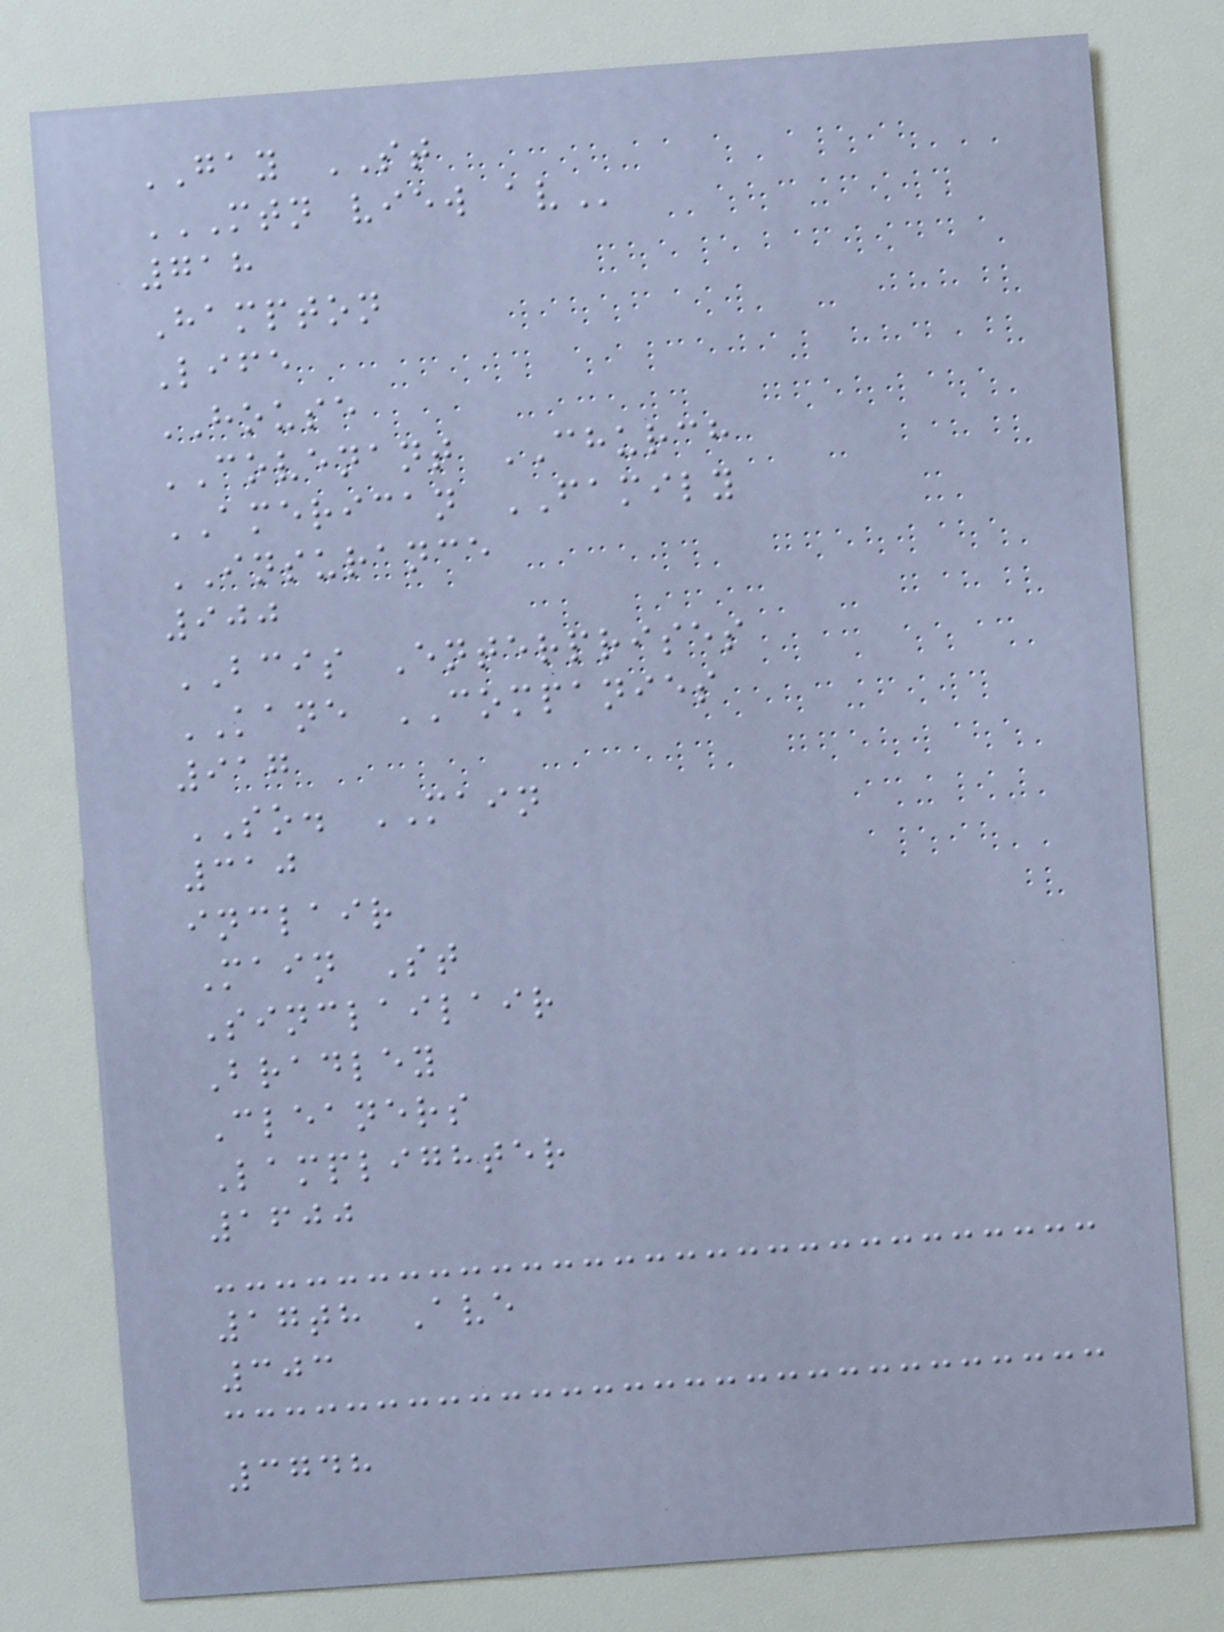GAY ST
MTN VIEW AV
718
Hampton
Life
HOUSE
COVENANT CHURCH
AMERICAN FAMILY
INSURANCE
900
BCIS Enterprises
KANE COMPANIES
917
SO. MAIN
310
inclair
Main St
Sinclailair
Bradley
Cleaners
Lamplighter
1600
17th Ave
303
3748
